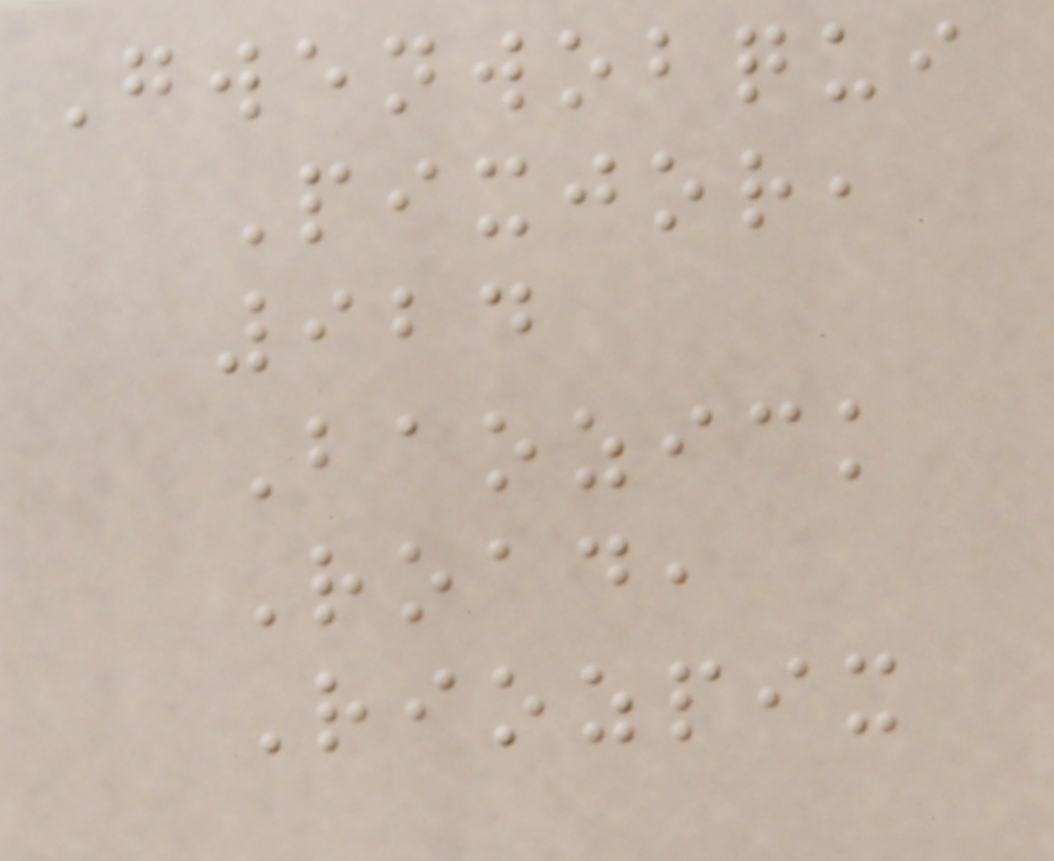Gwenwobqui
Pixjor,
924
Baozick
Road,
Riozpix
